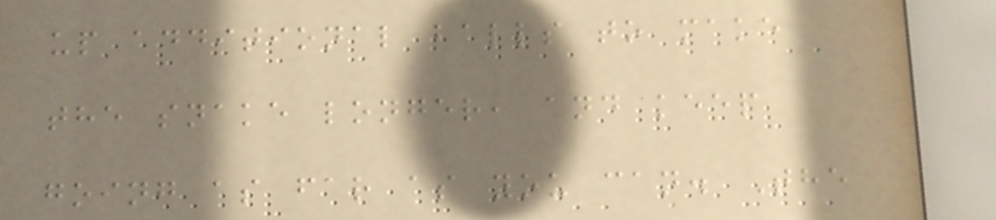up additional balls to make
the snake longer, and keep
going as far as you can. The
